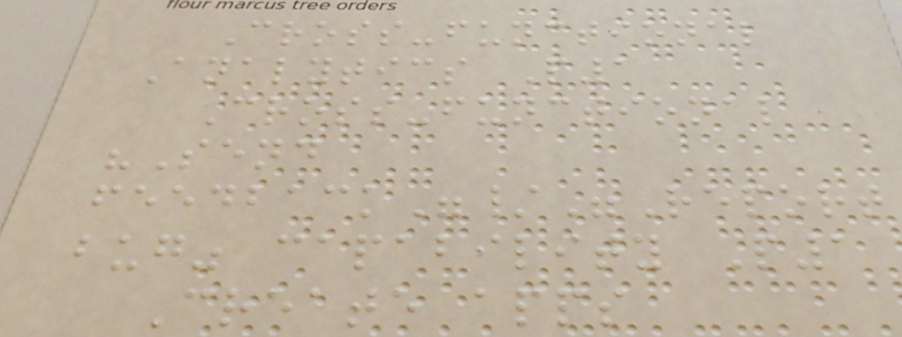Cross-functional
Analytics P1
Cross-functional
"Send
feedback"/"Report
bug" capability P1
Create apps
